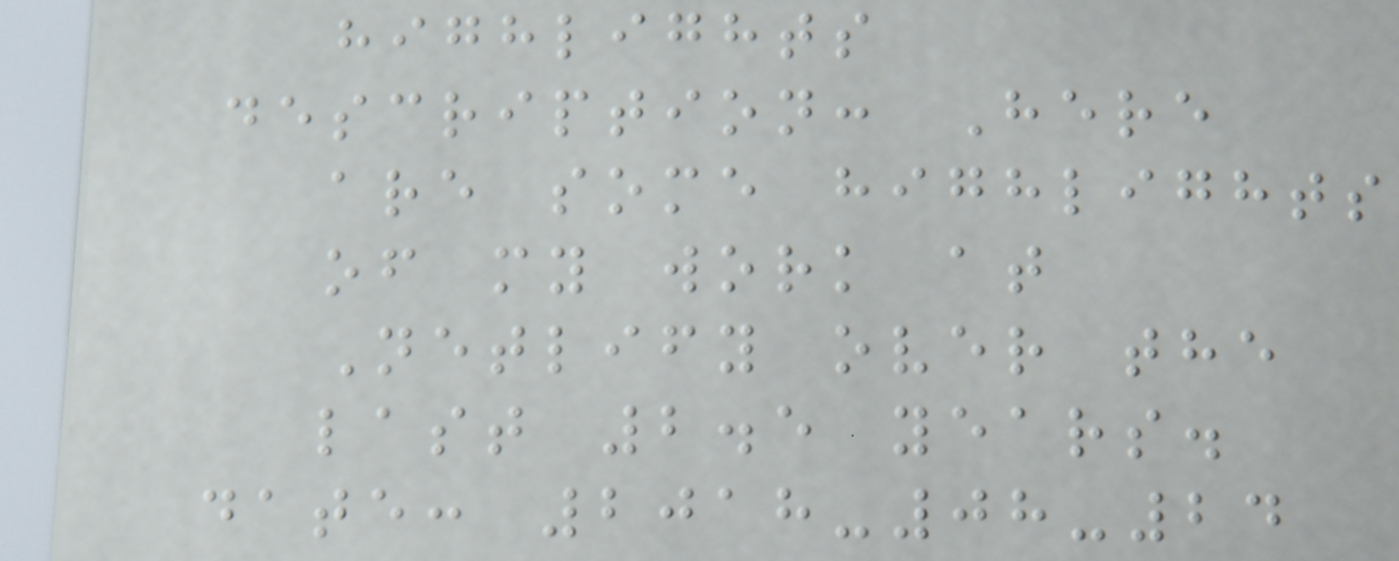highlights
description: Here
are some highlights
of my work at
Netlify over the
last 2.5 years.
date: 2018-08-24
